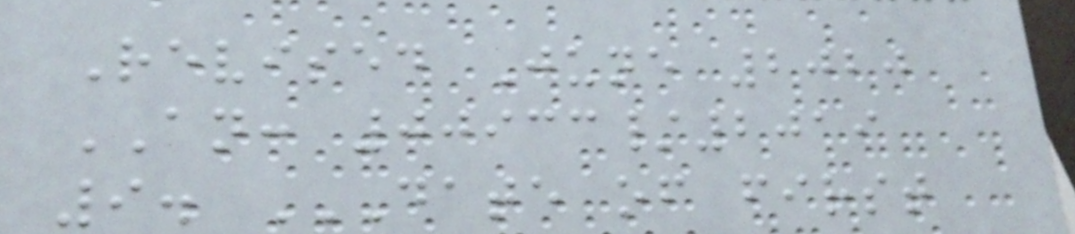Revised June 2020
AN: 00933/2019
9. DATE OF FIRST
